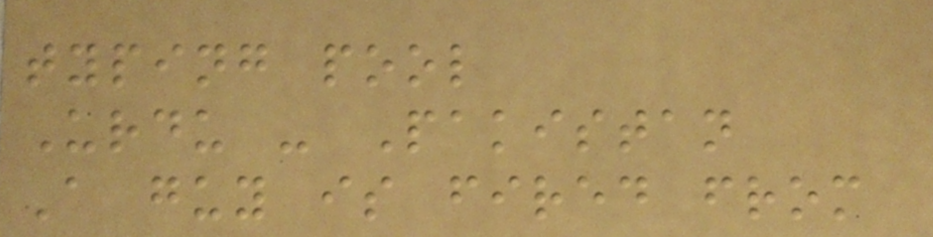typing pool
Urdu - Pakistan
A guy is fired from
